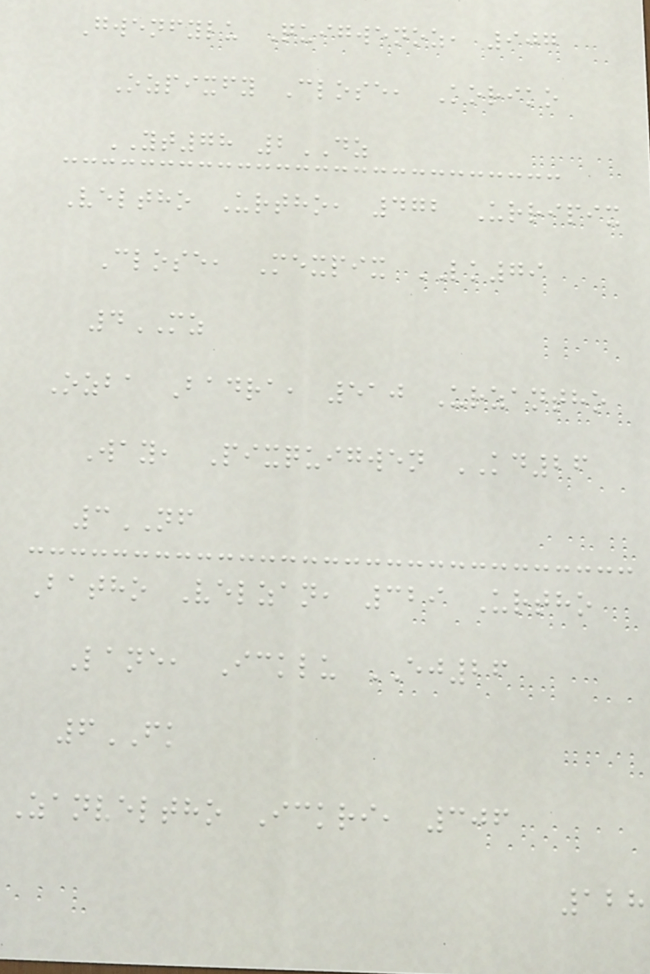Gwenfylu Quigwenoz, 907
Ozpixfy Close, Koriko
YT78 2DZ
Veltho Urtho, 472 Urripix
Close, Mexpix LK79
4MZ
Ozba Badra, 510 Urzantho
Way, Pixquigwen KD26
3NF
Batho Velzan, 329 Urtho
Lane, Icklu EJ26
6FK
Zanveltho Ickri, 306
128
